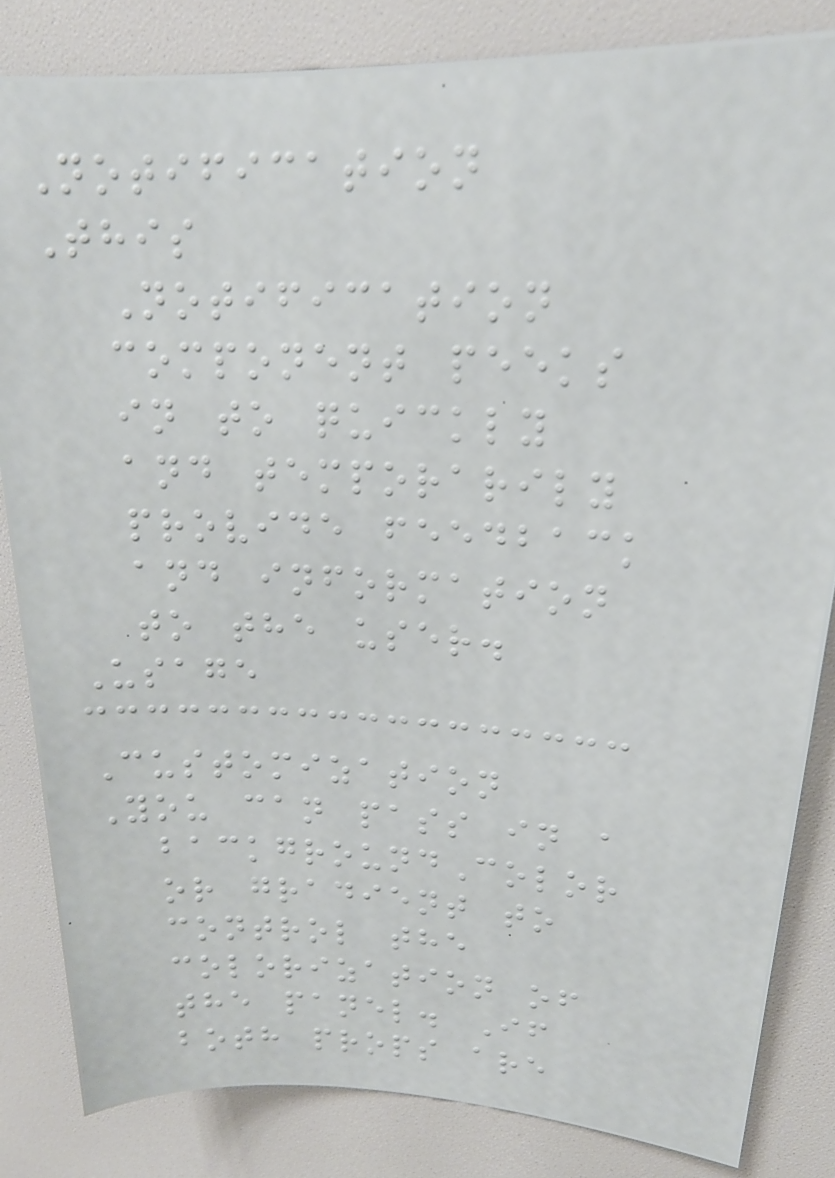Notification
This
Notification
component peeks
in to quickly
and temporarily
provide feedback
and information
to the user.
Usage
Customization
You can pass in a
backgroundColor
or gradient to
control the
colorization of
the panel. If
both props are
